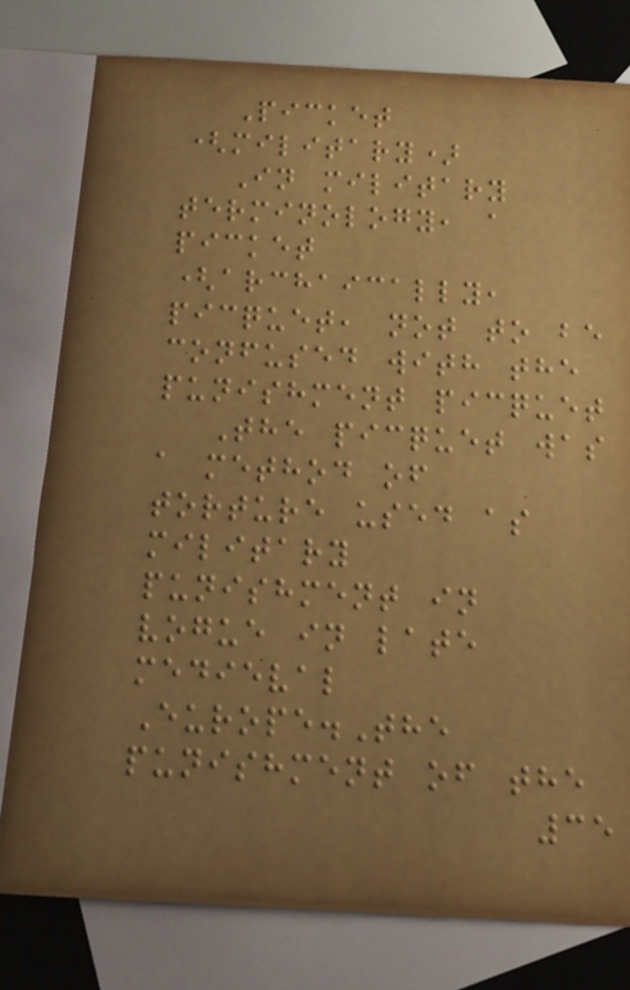Picket
(military)
In military
terminology, a
picket
(archaically,
picquet, not to be
confused with the
punishment picquet
The picquet was
a method of
torture used as
military
punishment in
vogue in late
medieval
Europe.The
punishment of the
35
